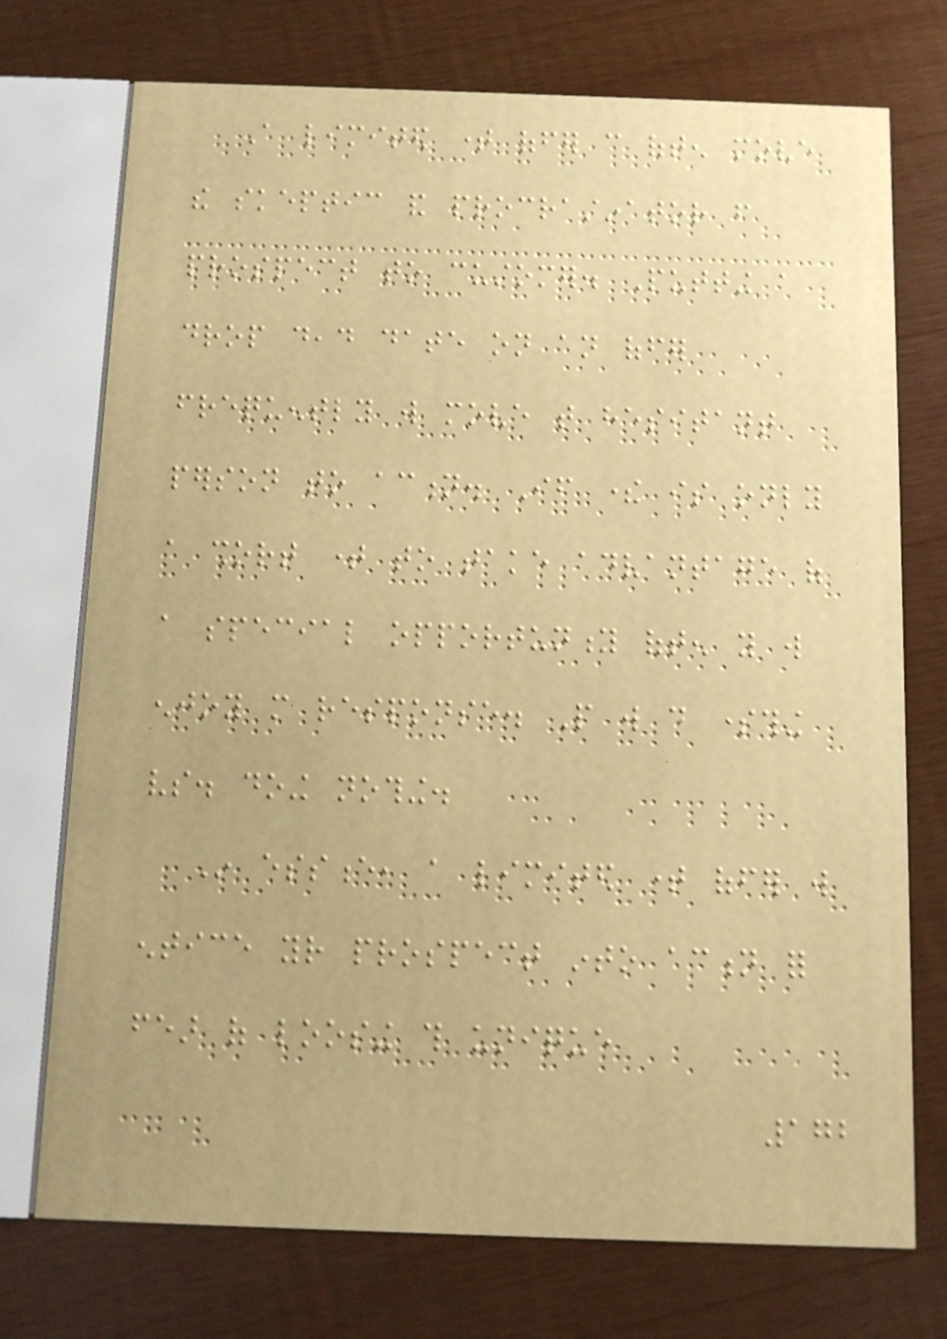A limited time offer can often move
the skeptic and procrastinator from
prospect to customer. Putting a
drop dead date on an offer
frequently will move that hesitant
person to action. If there is only
a short time to take advantage of
a special opportunity often you will
enjoy more response. People will do something
vs. doing nothing.
In essence, a limited time offer will
entice your prospect into action for
fear of loosing this unique
172
